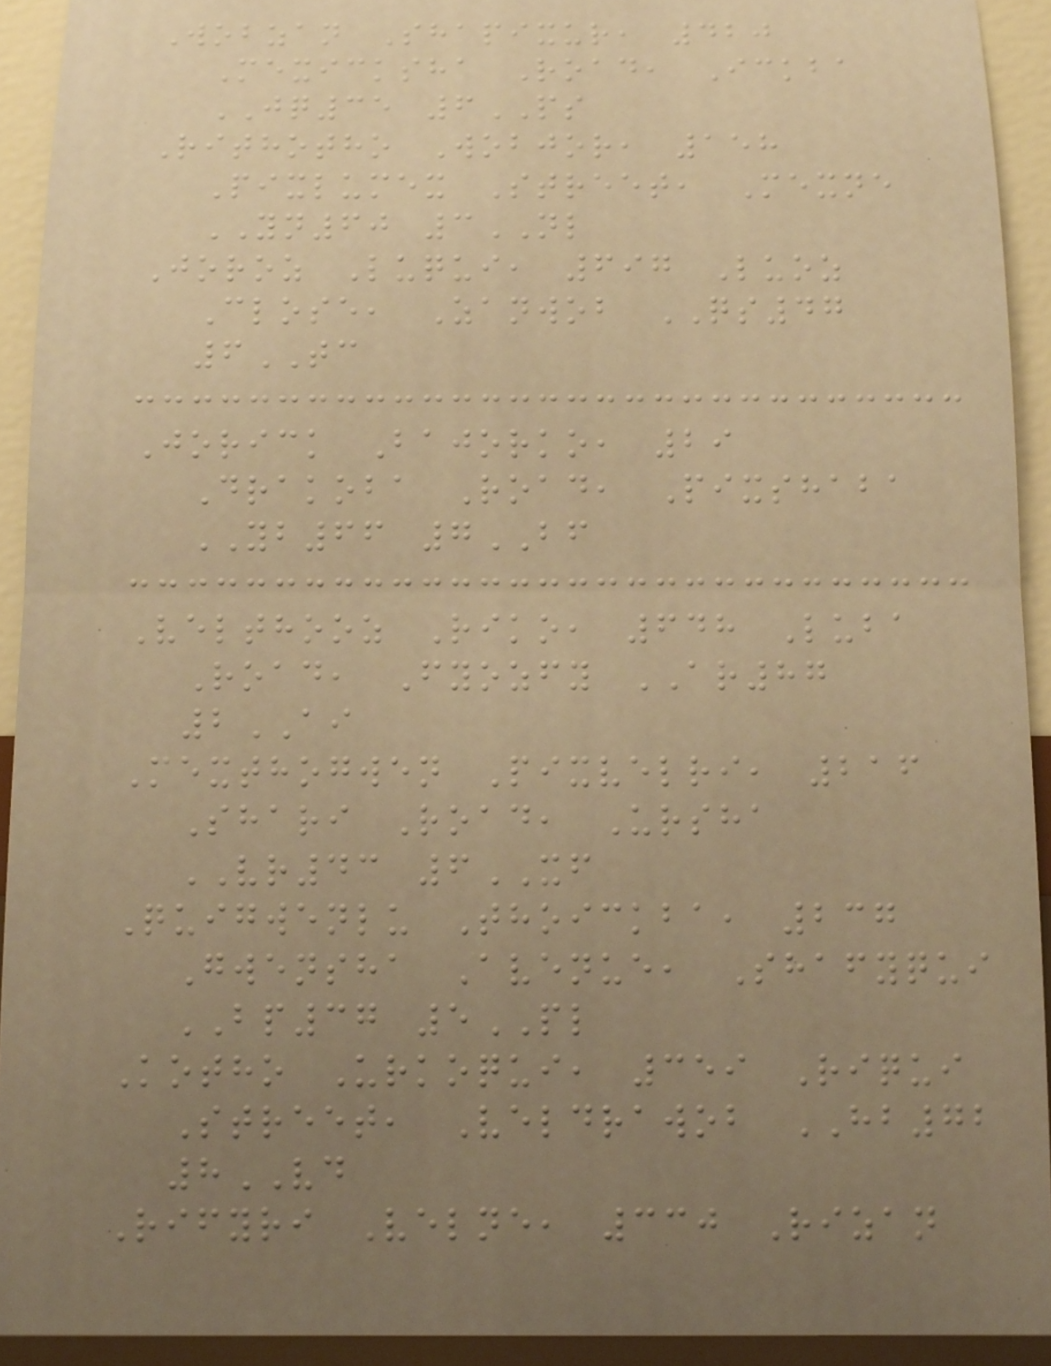Wobzan Shapixur, 420
Mexicksha Road, Ickba
JQ35 6PS
Rithotho Wobjor, 158
Pixlumex Street, Mexne
YN60 3NL
Joroz Luqui, 697 Luoz
Close, Zanwob QS47
6TC
Jorick Bajorko, 29
Drakoba Road, Pixshaba
YB66 7BF
Velthooz Riko, 648 Luba
Road, Fyozfy AR87
2AI
Mexthogwen Pixvelri, 216
Shari Road, Ursha
VR43 6XF
Quigwenlu Thoickba, 237
Gwensha Avenue, Shafyqui
BP37 5PL
Kotho Urkoqui, 359 Riqui
Street, Veldrawob HB72
8VD
Rifyri Velne, 330 Rizan
